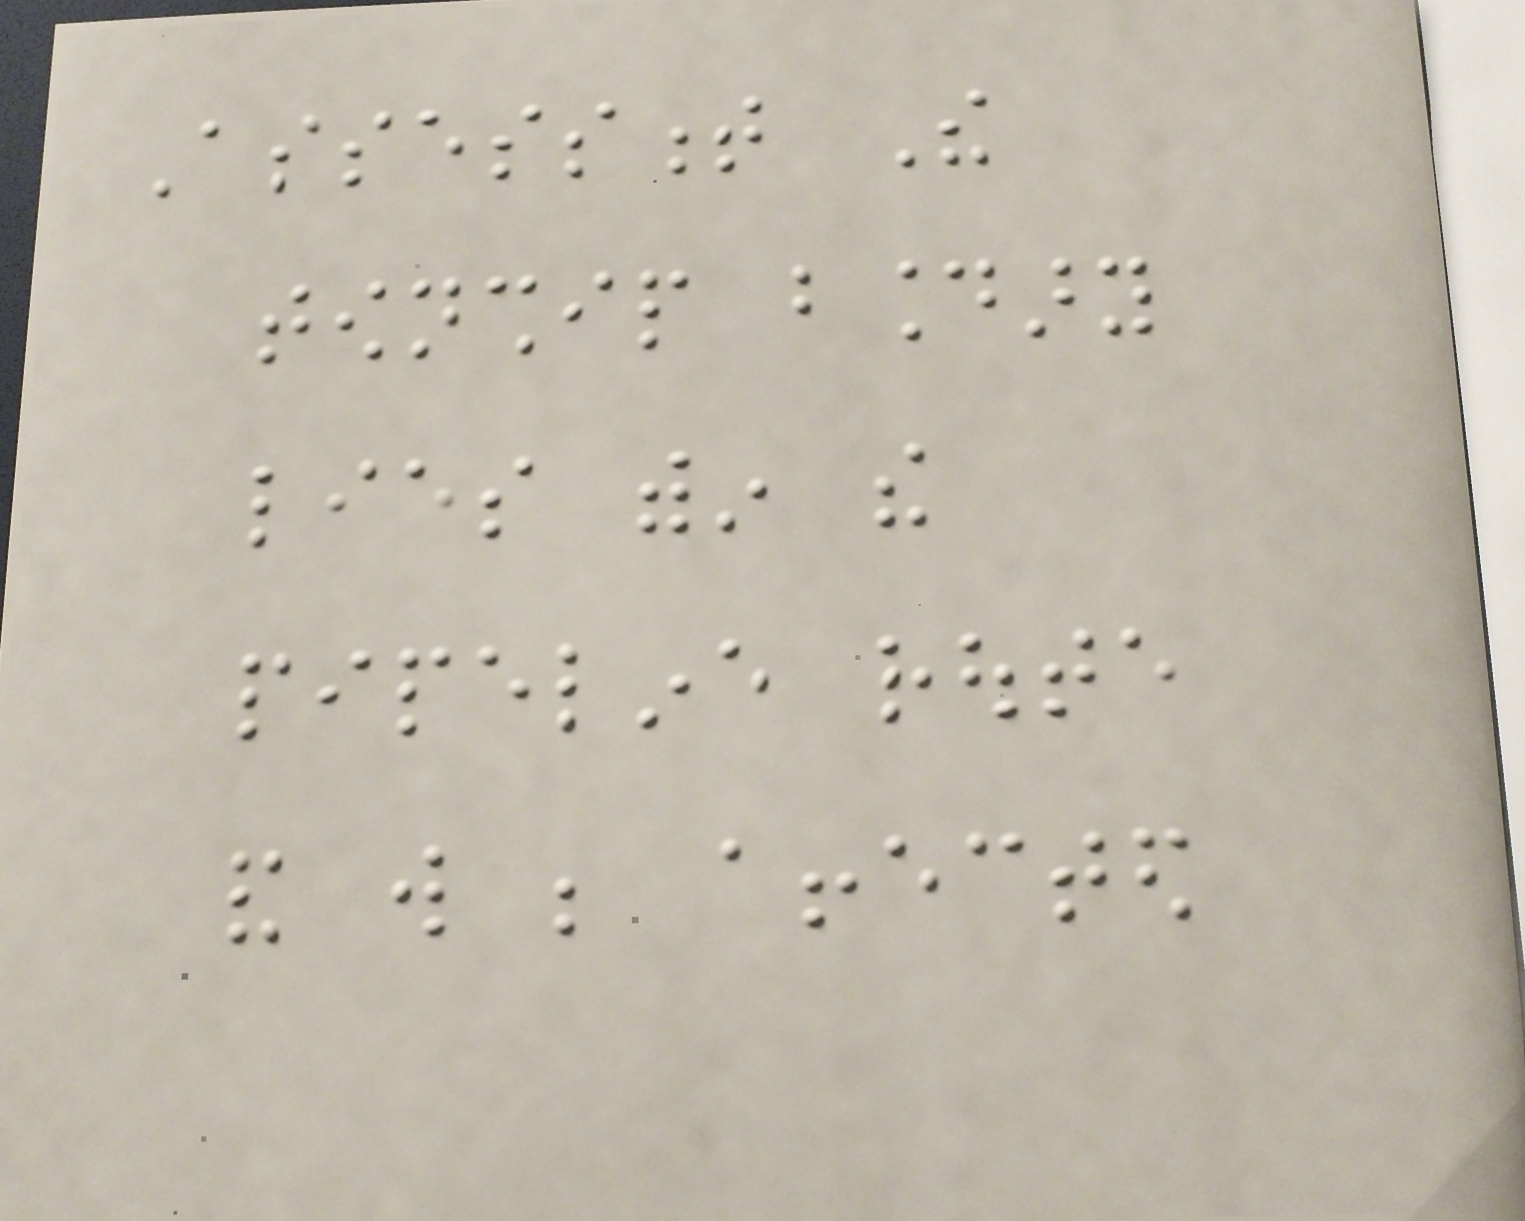Assessment The
township boundary
lies within the
pipeline route
and will be affected
